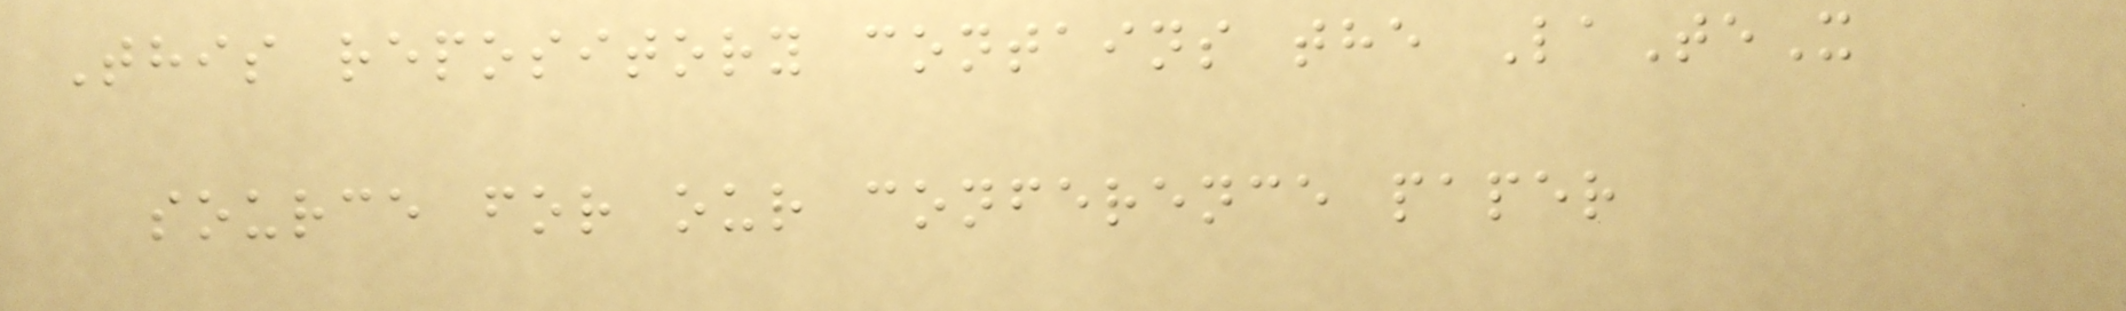This repository contains the LaTeX
source for our conference paper
